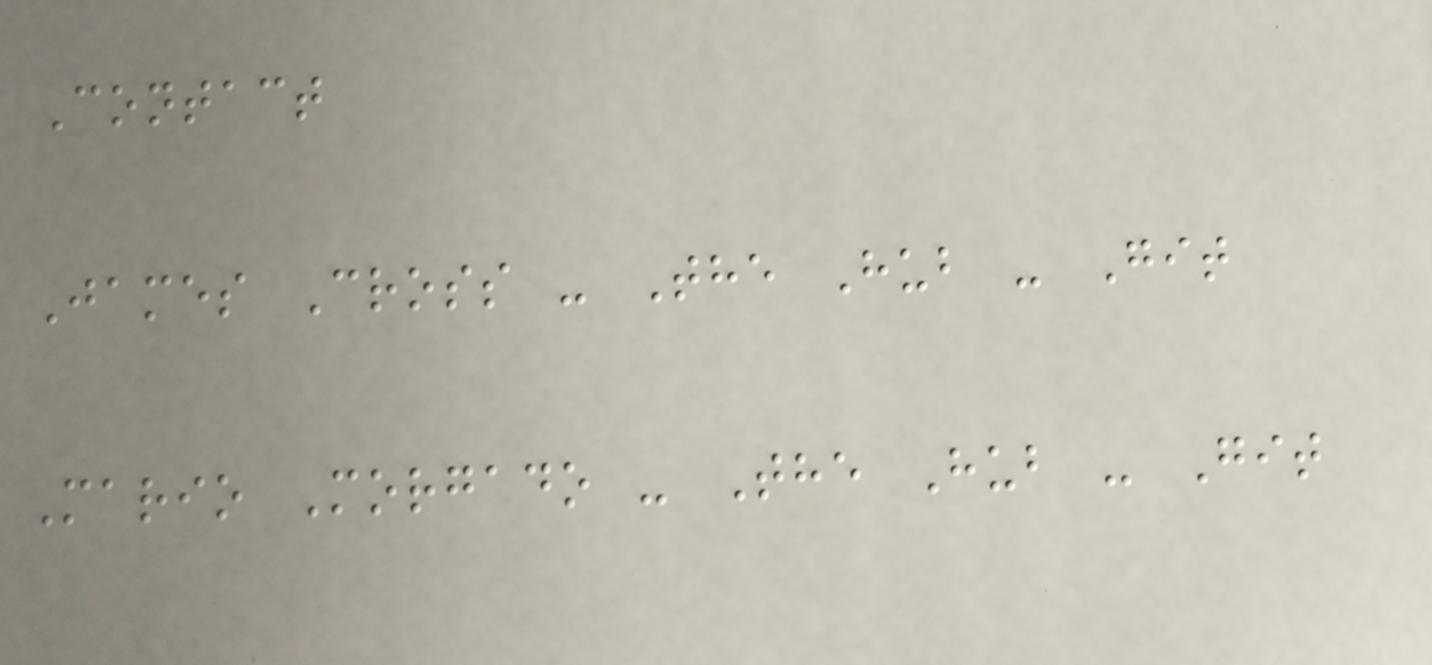Contact
James Cross - The Hub - Git
Mario Morgado - The Hub - Git
